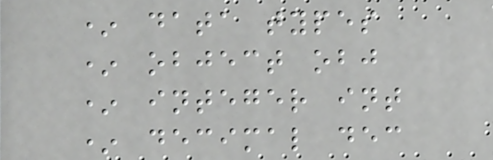* data types
* object obj
* integer int
* decimal dec
